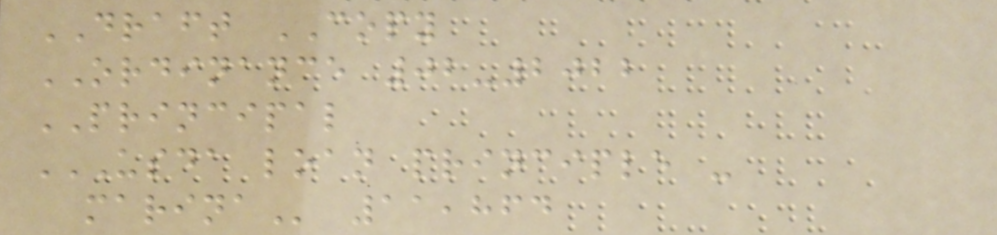DRAFT COPY
ORDINANCE 02-2022
PRINCIPAL
USDA LOAN PRINCIPLE -
MARINA 11,864
